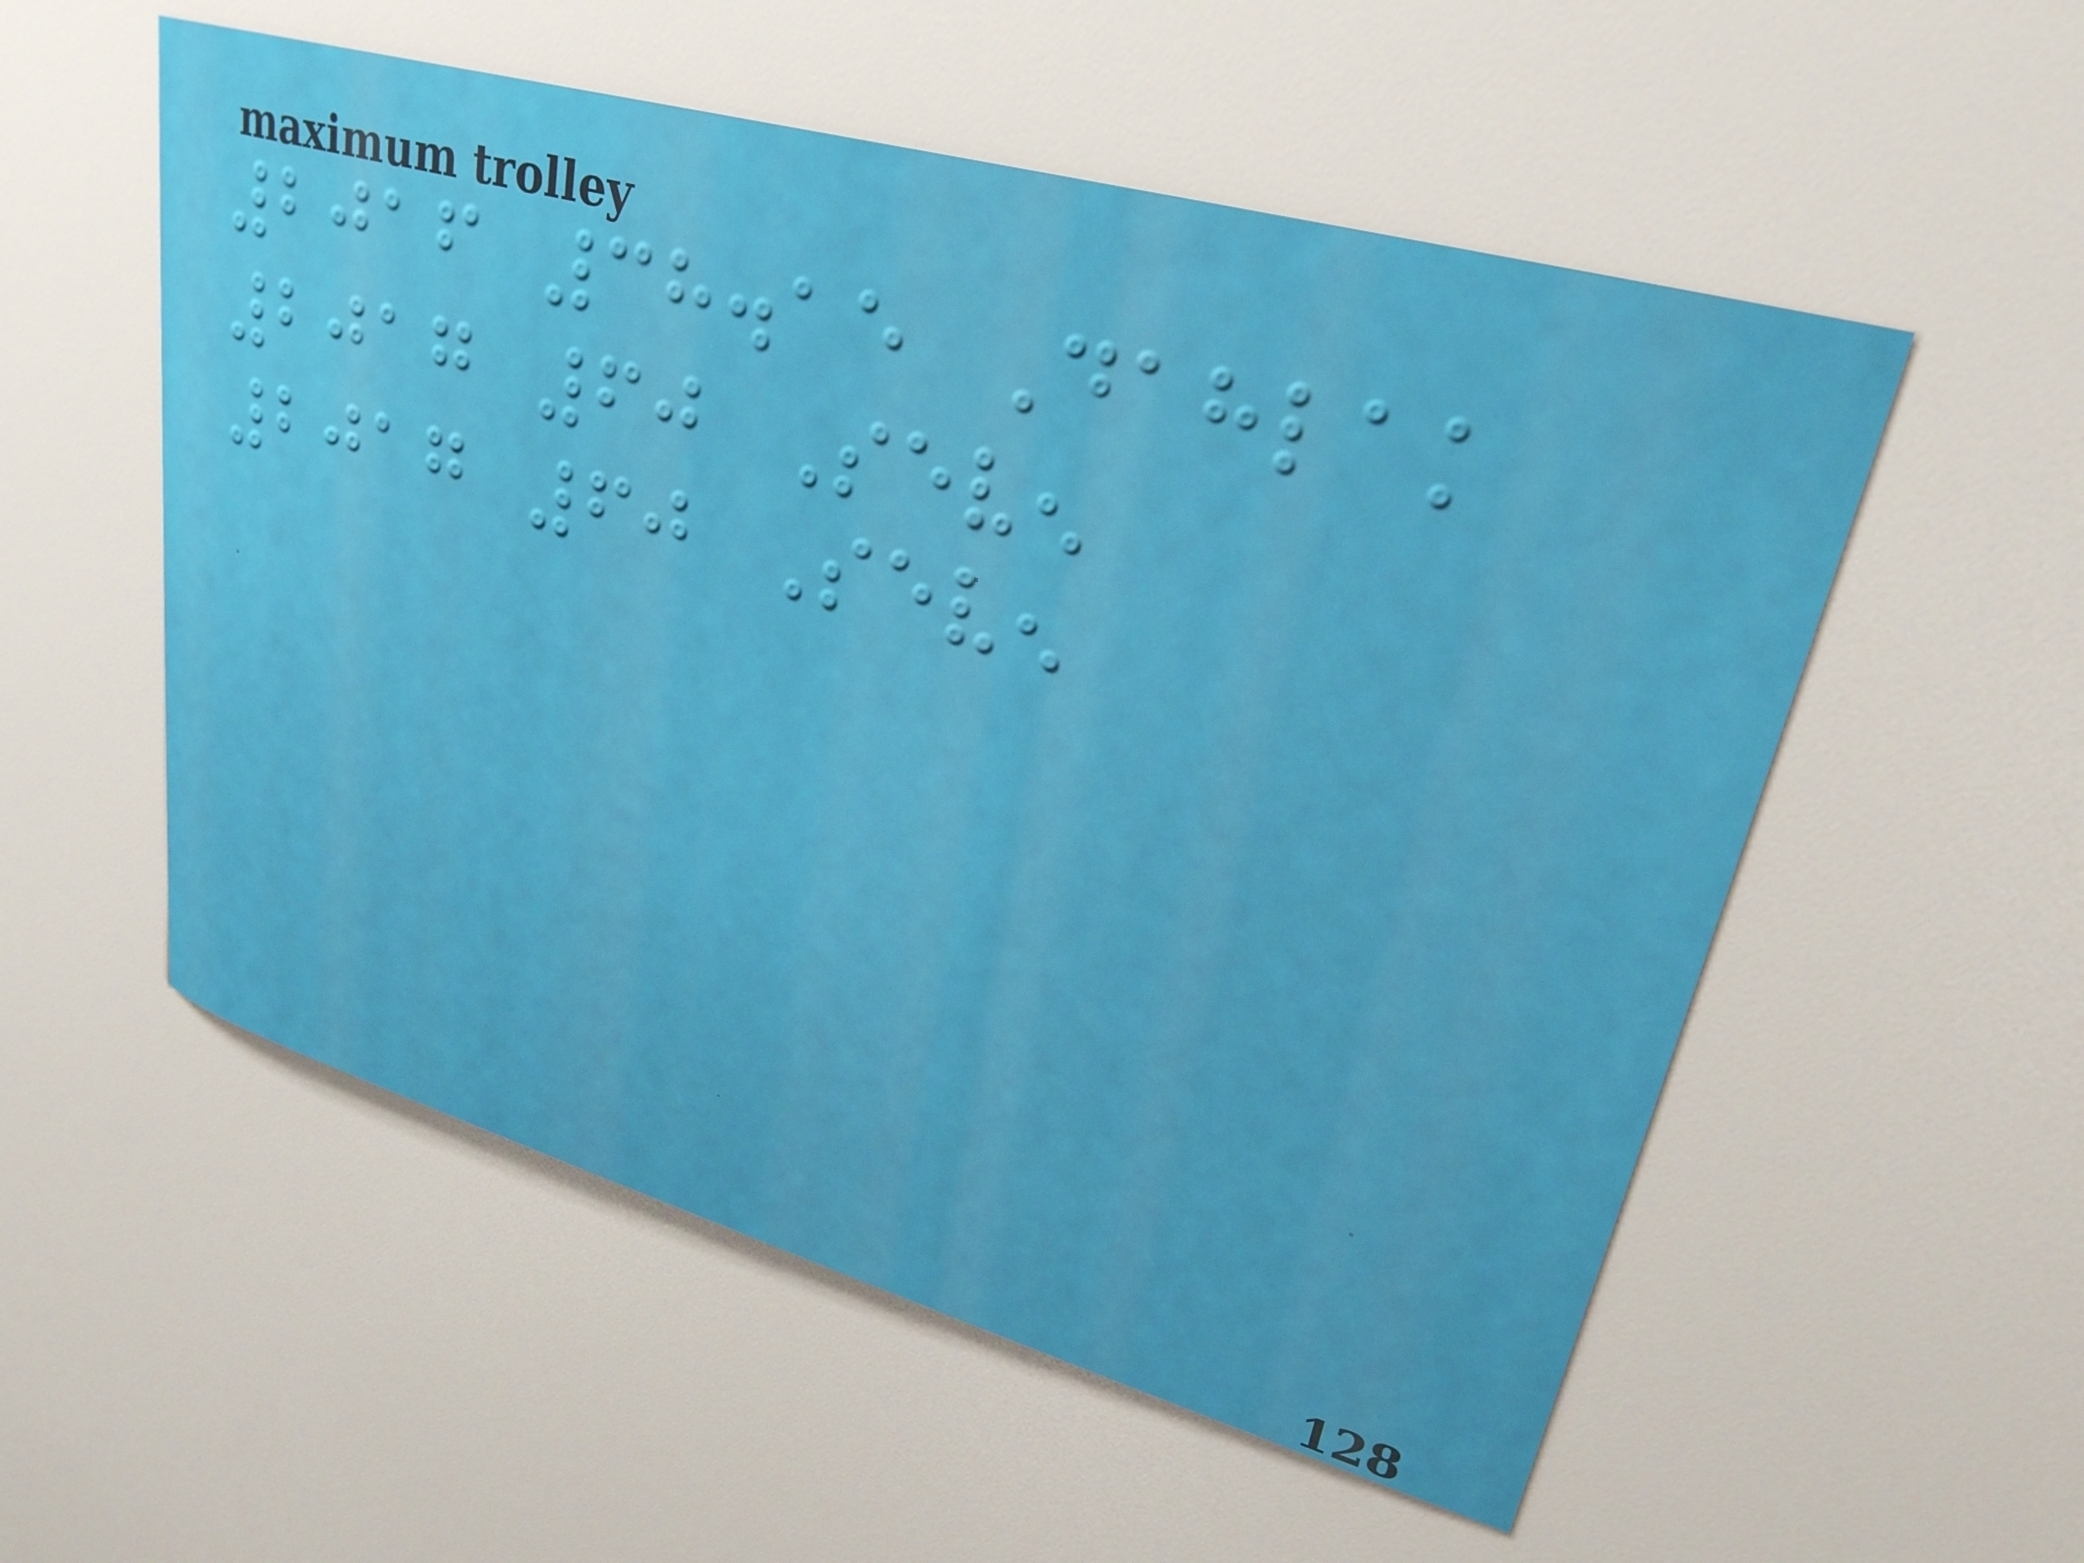2016 38.15 Dahlak
2017 60 Seven
2017 60 Seven
